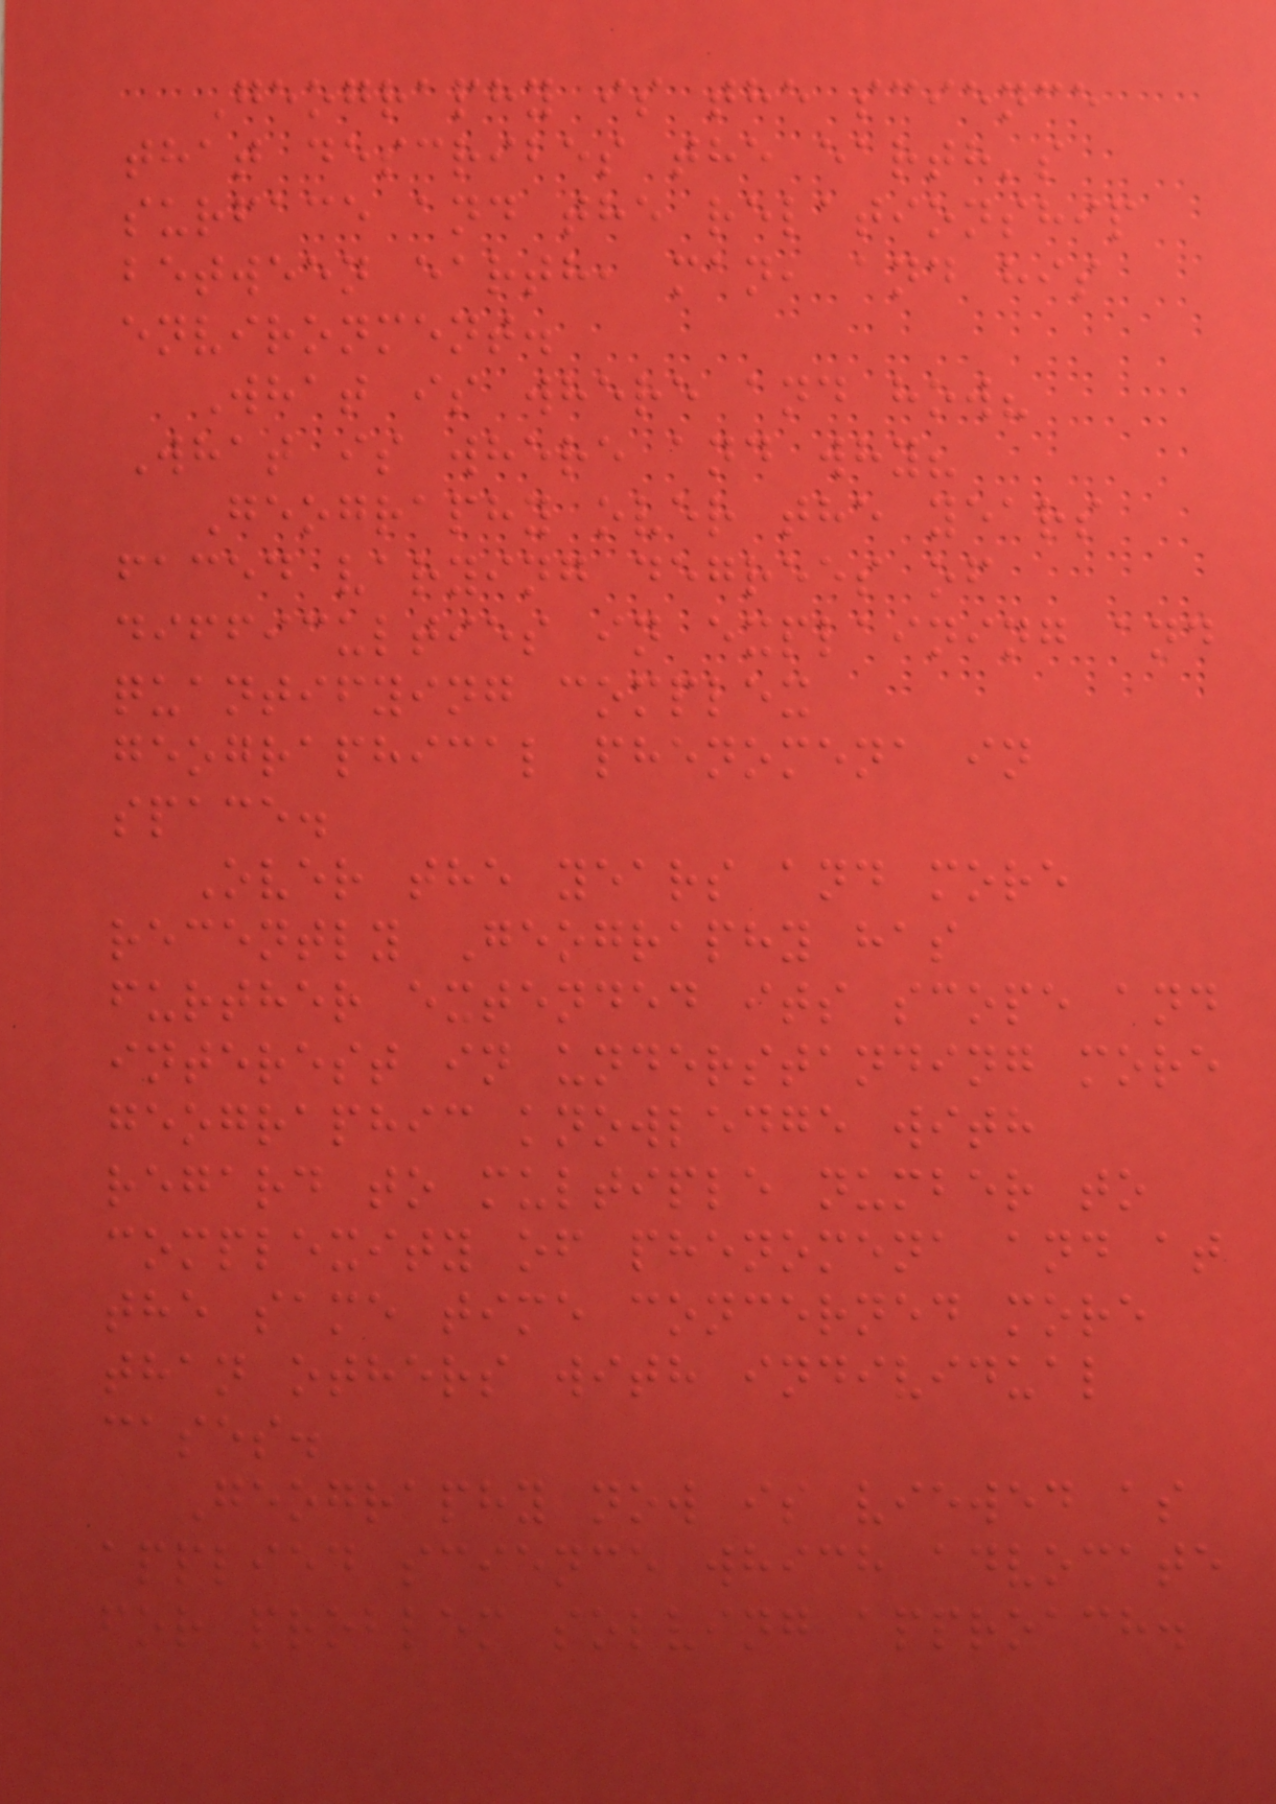Geography is the science
that describes the earth's
surface and the relationship
between earth, man, and his
environment.
What is where and how?
What is where and why?
Geography over the years
faced varying degrees of
difficulties in explaining and
quantifying complex
geographical phenomena in
space.
Over the years and more
recently Geography has
further extended its scope and
interest in understanding more
geographic knowledge with
regard to multiple number to
complexity of phenomena and at
the same time concerned more
than others with individual
cases.
Geography now is viewed as
applied science which advocate
for problem solving approach.
